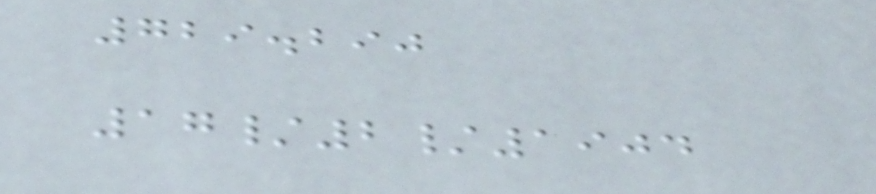729.290
17/2/1904
